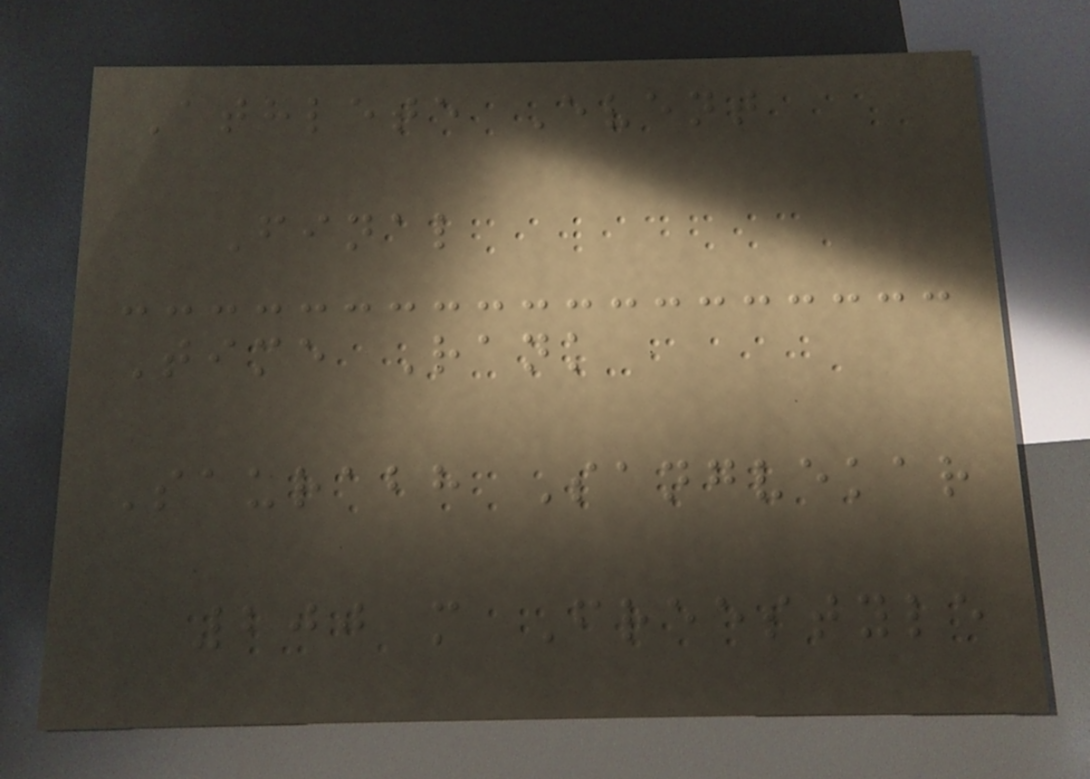Athlete Event
Final
Time Rank
Saurabh Sangvekar
200 m Freestyle
